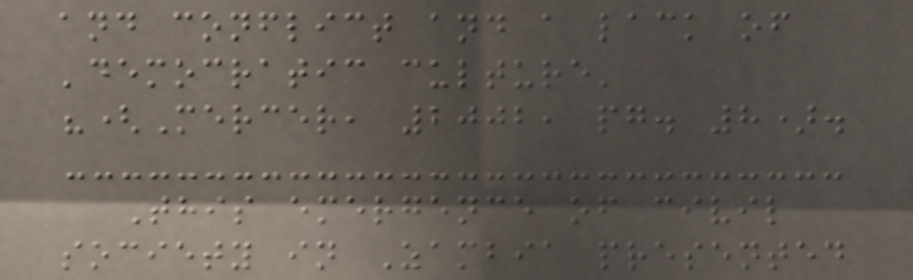and conflict and a lack of
'democratic culture'
"(Mercer, 2002, pg. 8).
This emergence of civil
society in Zambia presented
